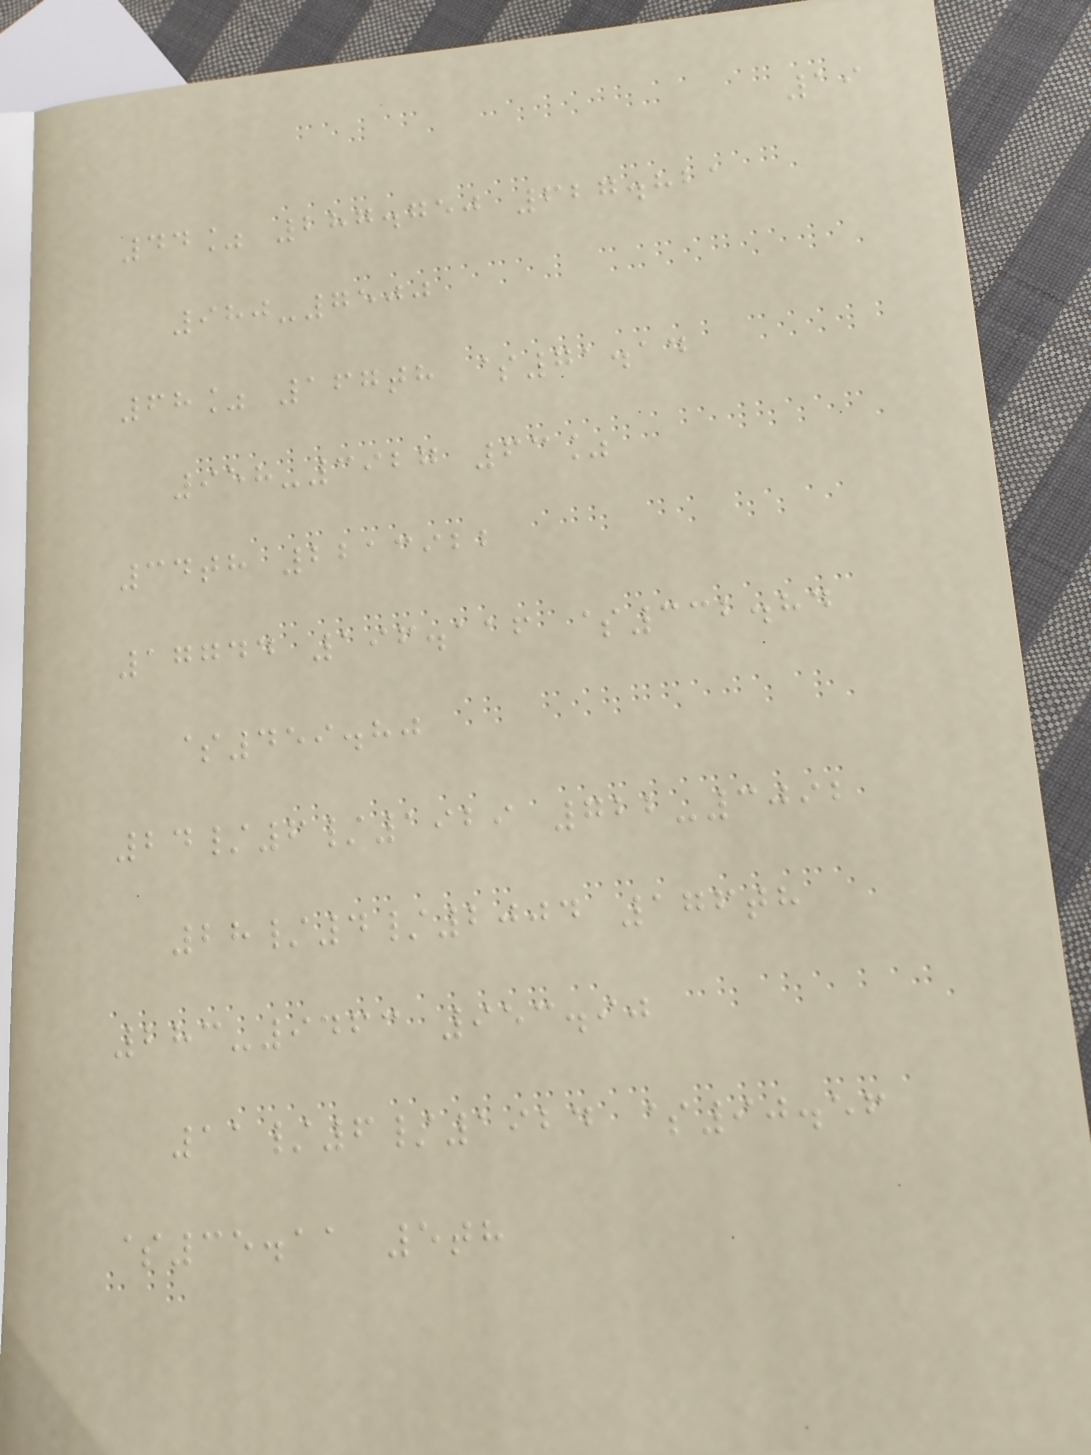19
44% 287.750 627.821
980-7500
68% 167th $71.14
958-3927 63%
34th 2213922
17744 196.116 $332.84
$459.80
24/6/1929 722-3092
28/4/2004 176th
283-9463 953.90
11/6/1924 $90.56
$35.11 5th
